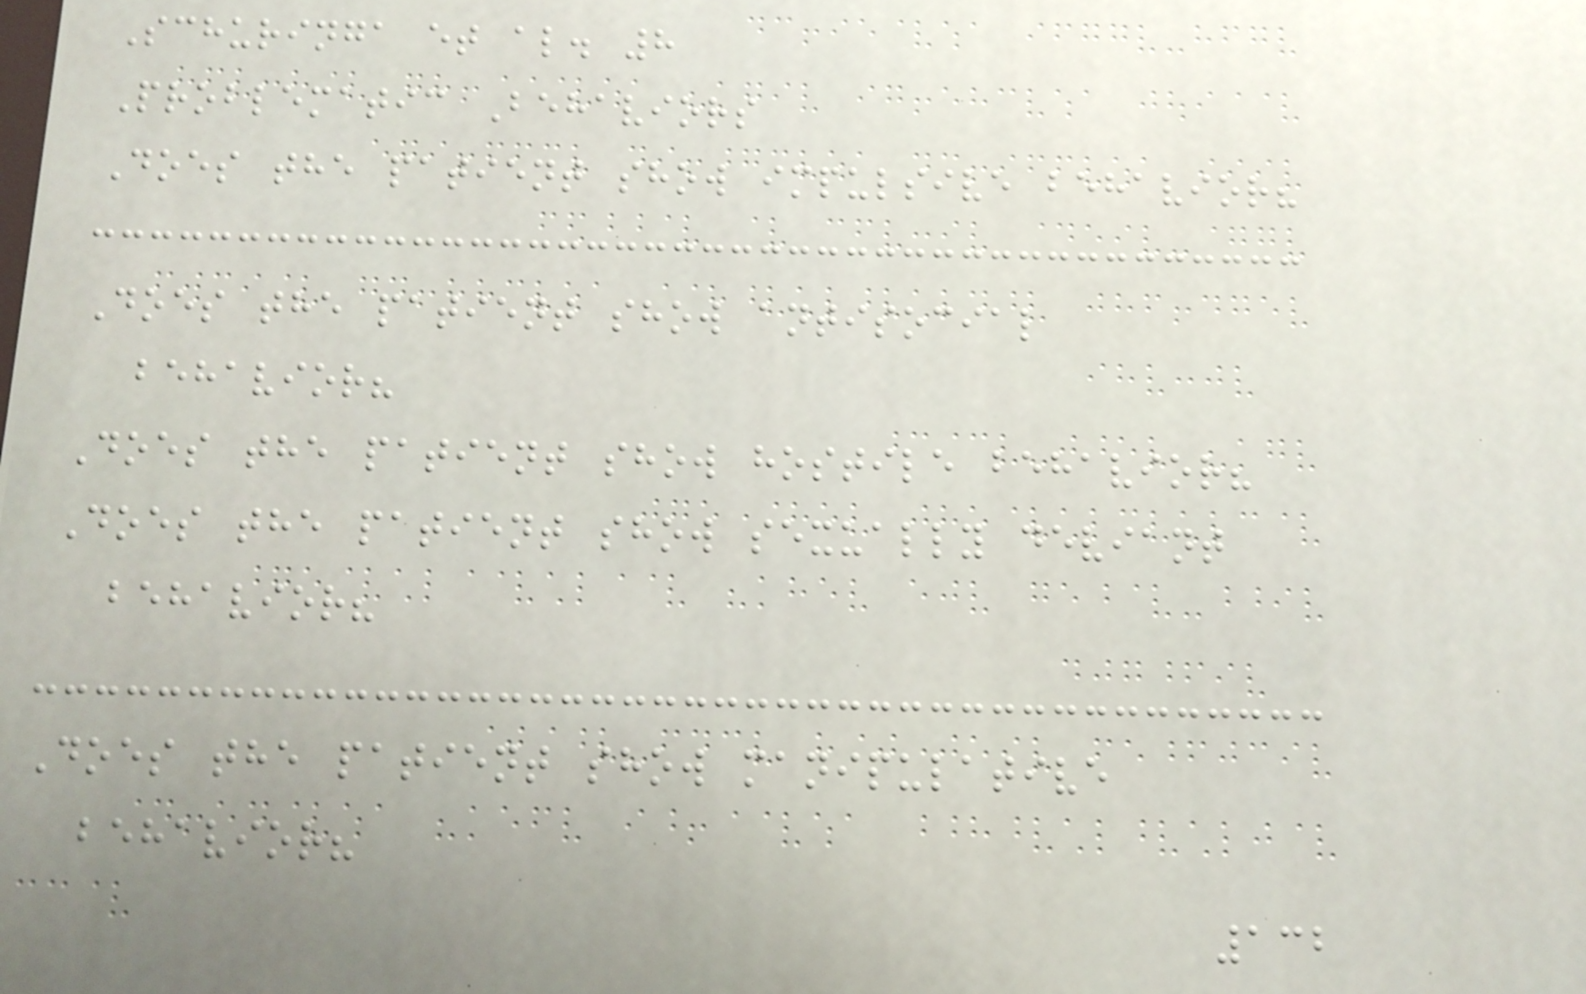Schuringa et al. 8
Problematic Behaviors
Does the patient show impulsive behavior?
Does the patient show antisocial
behavior?
Does the patient show hostile behavior?
Does the patient show sexually deviant
behavior?
Does the patient show manipulative
behavior?
132
